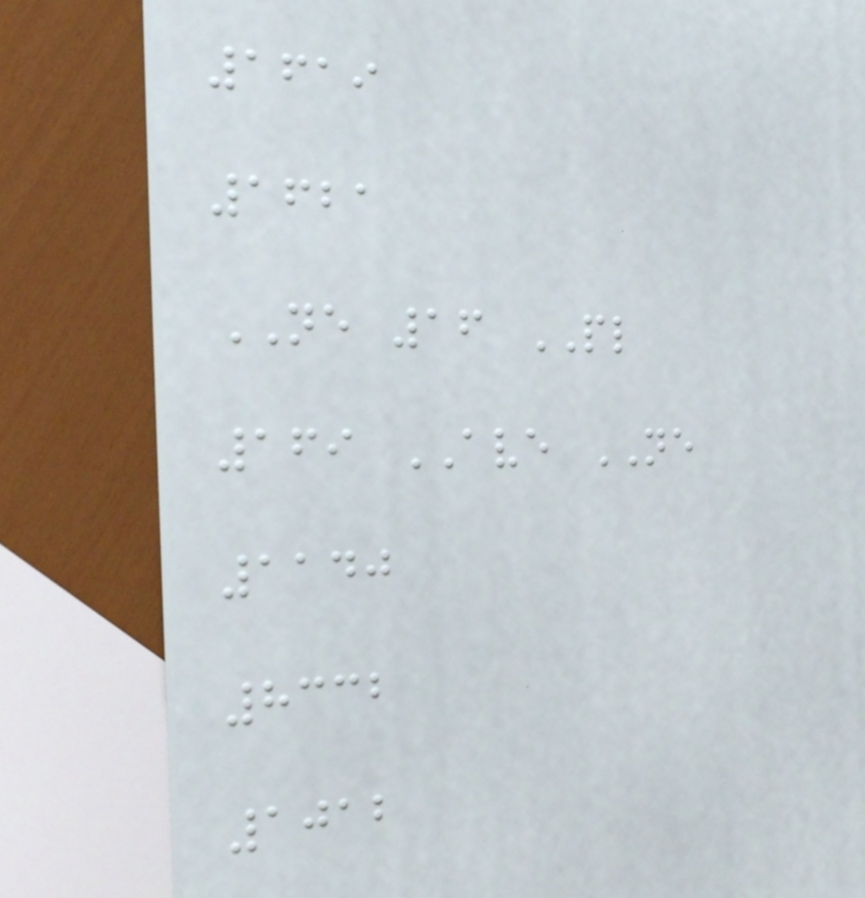1619
1621
NE 16 PL
169 AVE NE
1140
8332
1012
